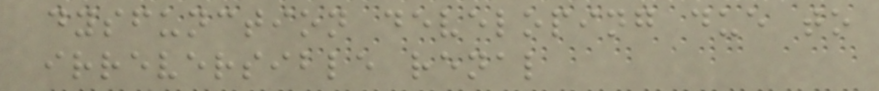dysfunction developing due to
irreversible renal
